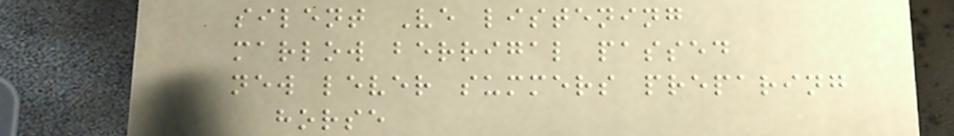silent Ve listening
marlow berrigal passed
new lever summers preparing
horse
